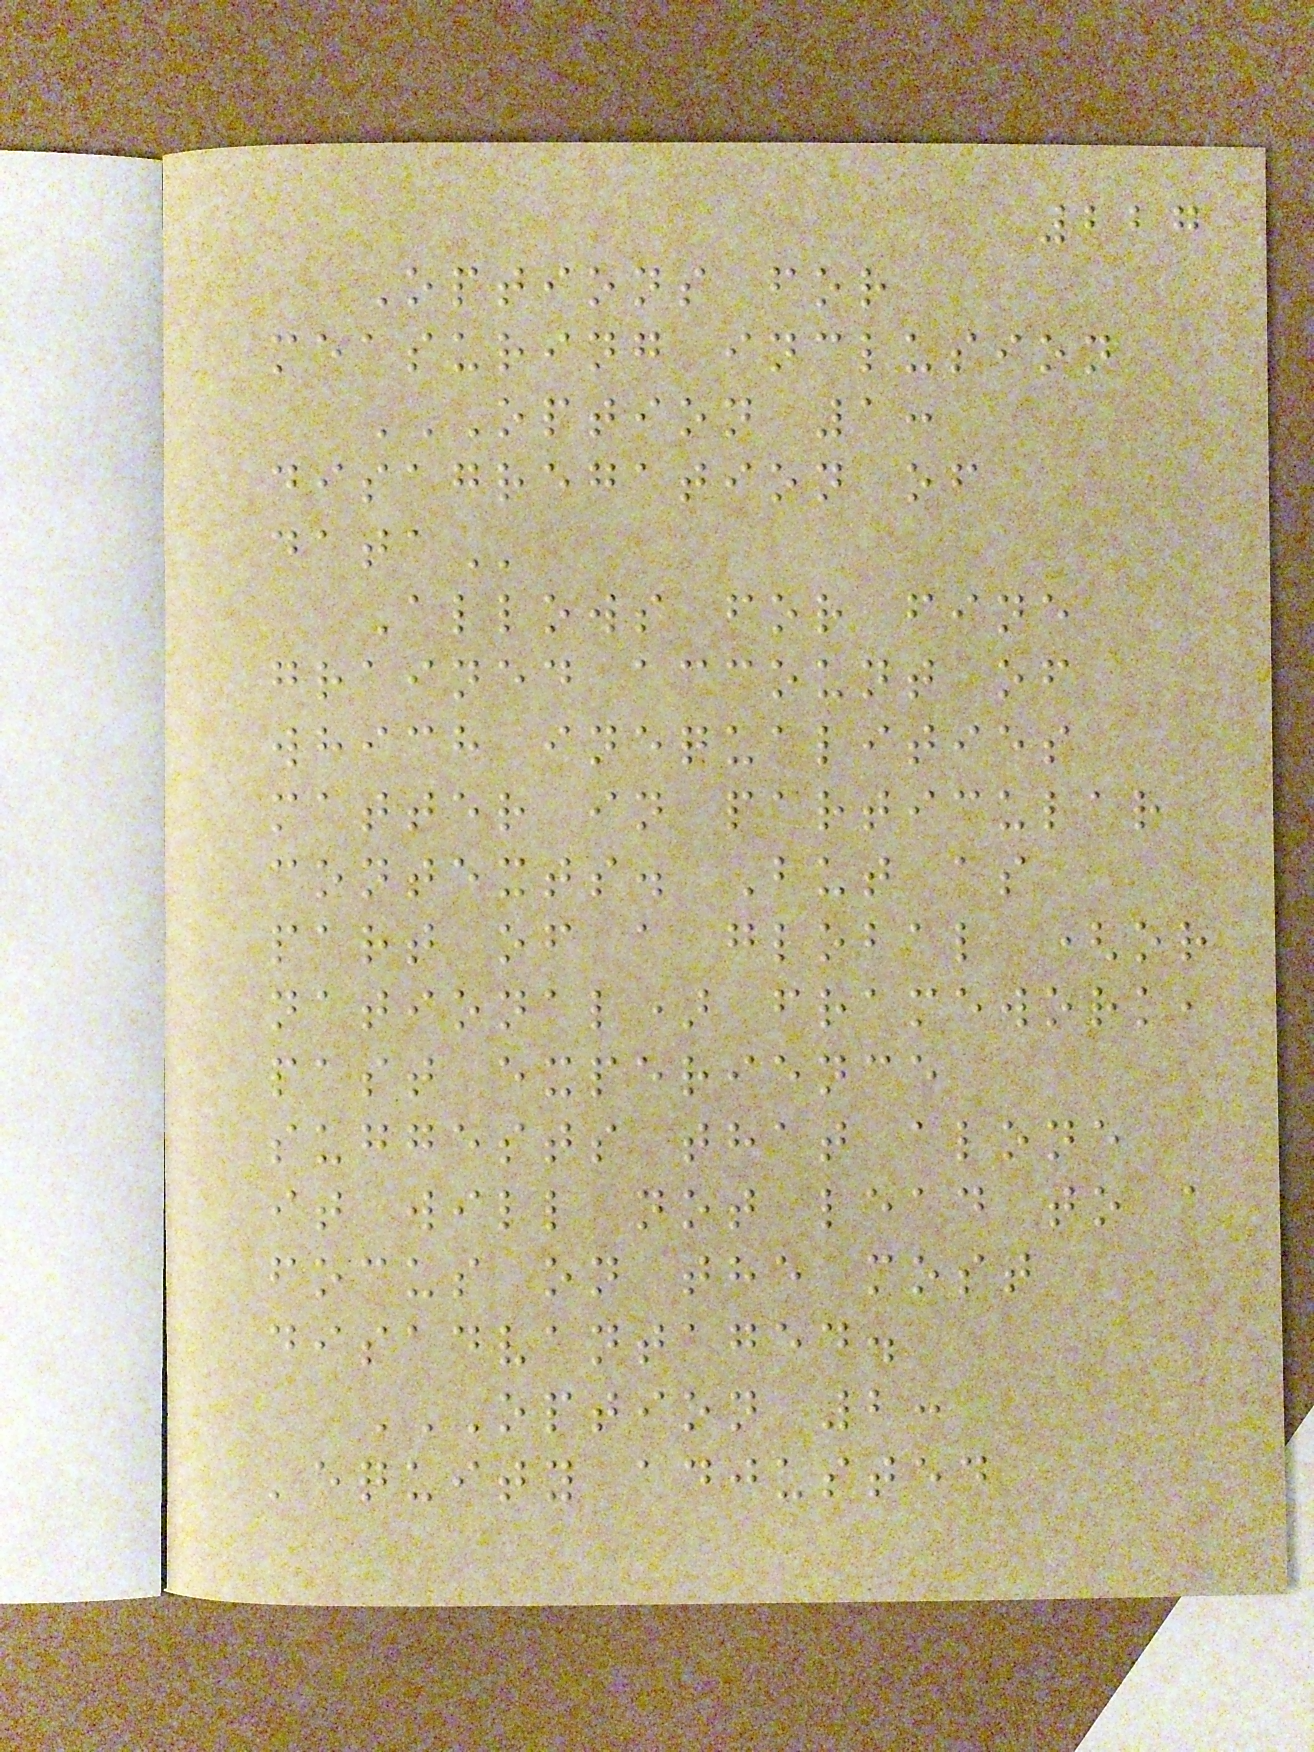227
Options for
measuring inclusion
OPTION 1:
DISAGREGATION OF
DATA
Allows for fine
grained account of
which inequalities
matter in particular
contexts. But as
part of a global (or
national) framework,
past experience
suggests that alone
it will not lead to a
focus on the most
disadvantaged.
OPTION 2:
'EQUITY ADJUSTED
